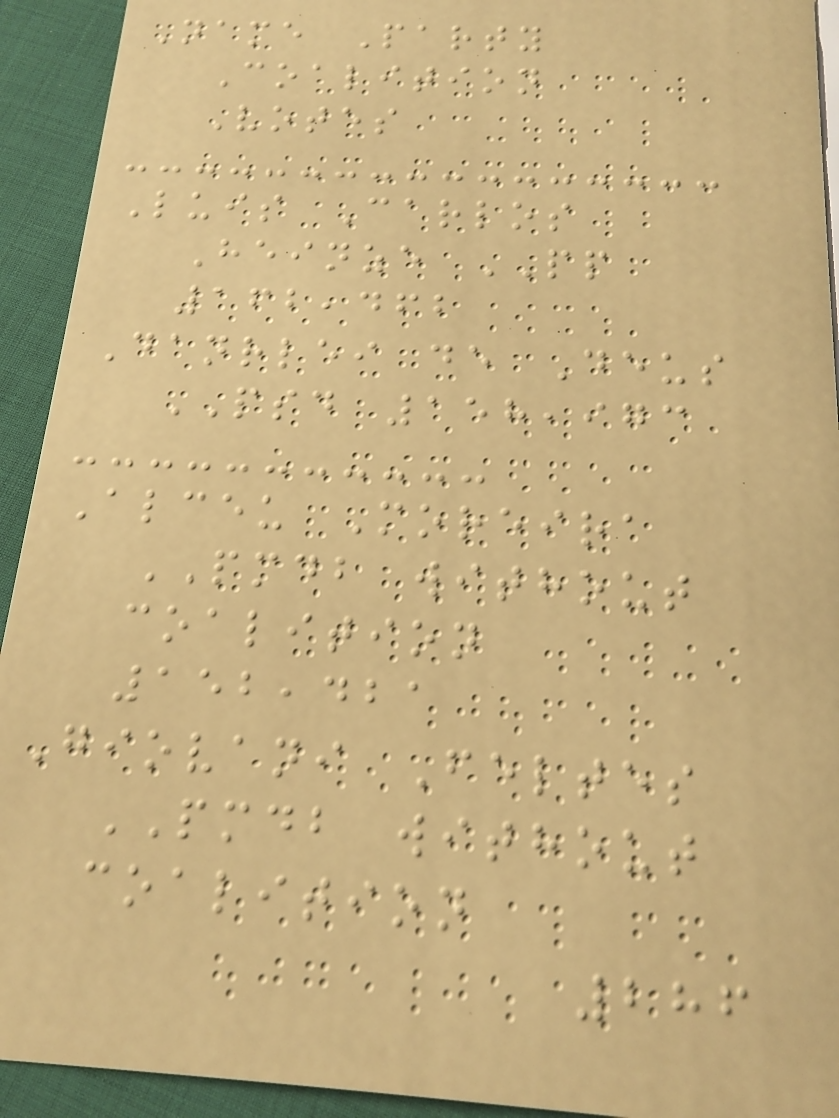Name Party
Coalition
Votes
Luis Carlos
Heinze PP
162,462
Danrlei de Deus
PSD 158,973
Alceu Moreira
PMDB without
coalition
152,421
Giovani Feltes
PMDB without
coalition
286
